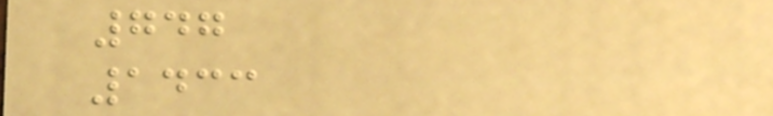747
1433
